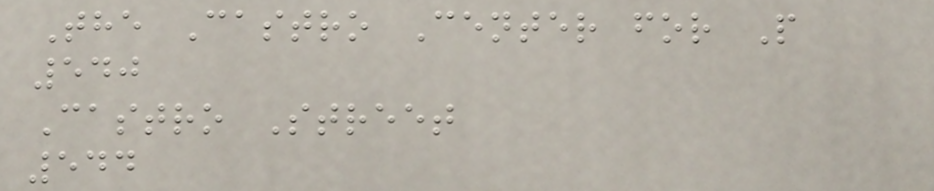The Castro Center for P
540
Castro Street
544
